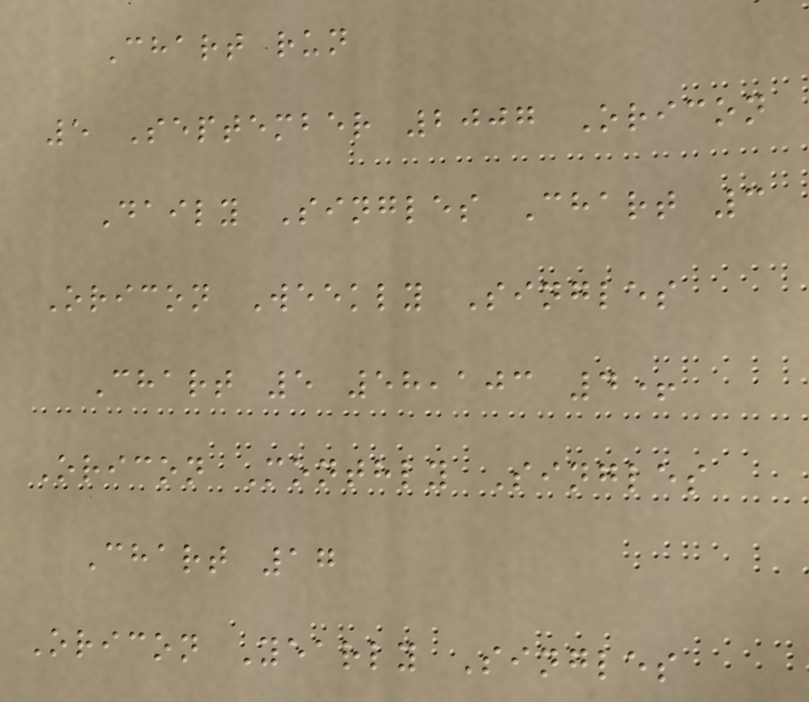Chart run
5 September 2007 Oricon
Daily Singles Chart 3
Oricon Weekly Singles
Chart 5 58,103 4+
Oricon Monthly Singles
Chart 17
Oricon Yearly Singles
